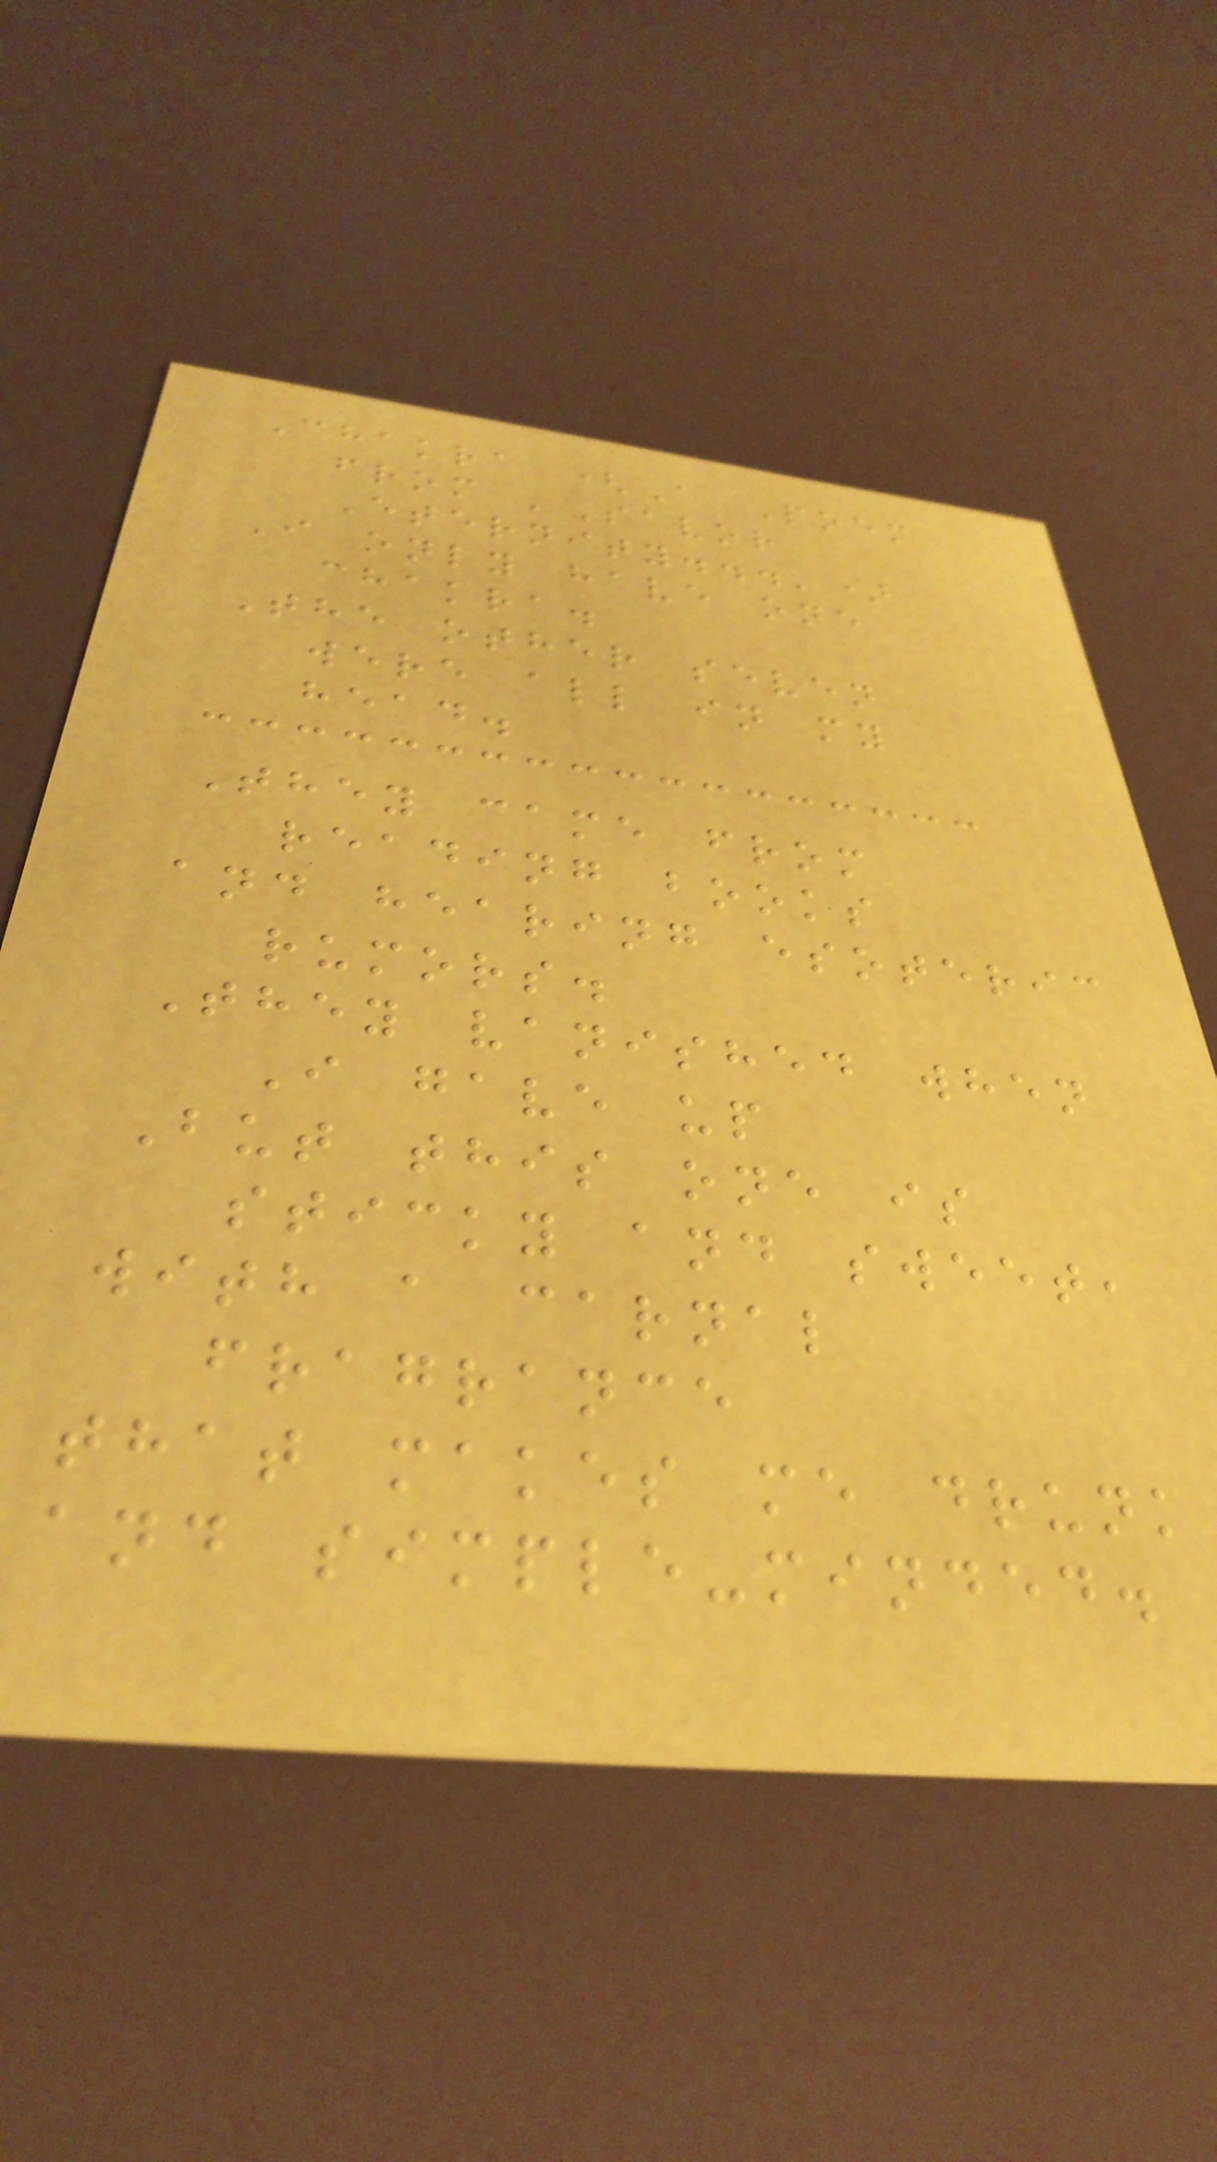Chakra (A Poem
from 'Savor
Eternity...')
I only have one
chakra.
The other seven
were all in my
head.
They came from
reading books
and hearing esoteric
rumors.
They vanished when
I gave up
But this one is
sticky and sweet,
with a carnal
fragrance
that makes me drunk
and simple-minded.
